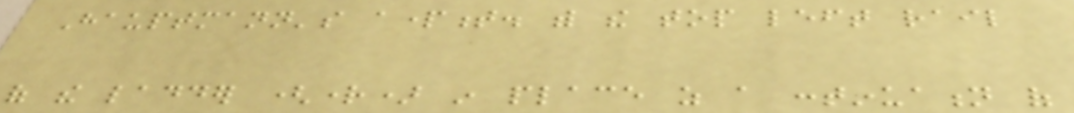Hauptmann's apartment. with the top left rail
of the ladder (right) in place as a continuation of
